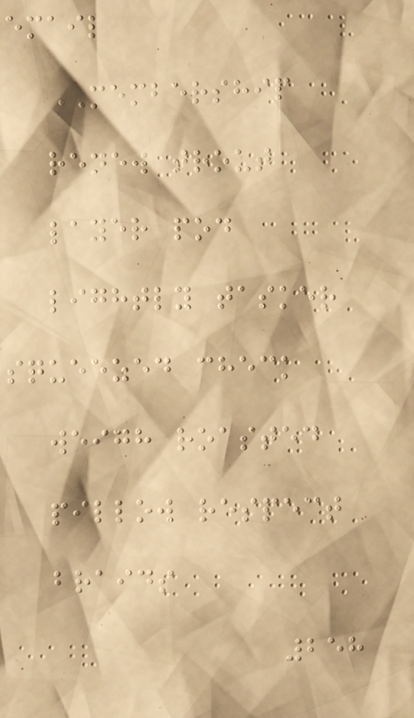email
MEMBERSHIP
renew trout
layer pod
lightly tasker
squeezed check
weigh roasted
pillow respect
braids
258
